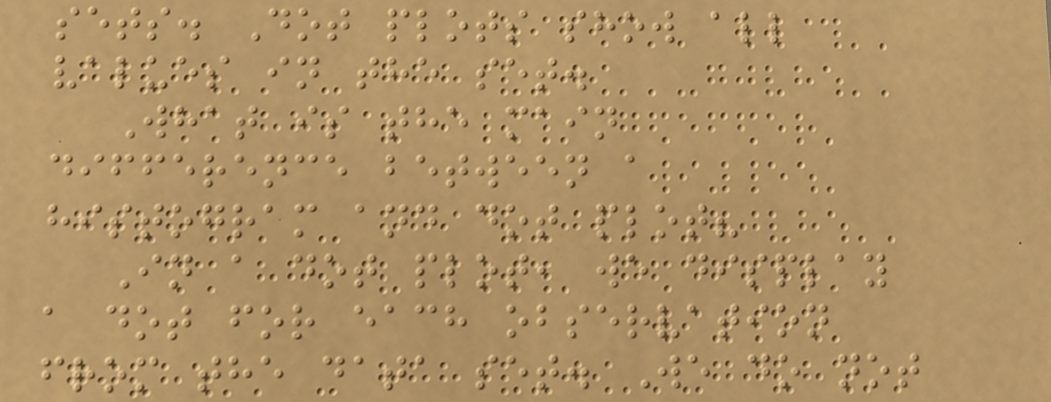sets. Dot plots show all
values in the set.
What is the main
difference between a
histogram and dot plot?
In a dot plot, we display
a dot for each observation
from the data set. We do not
